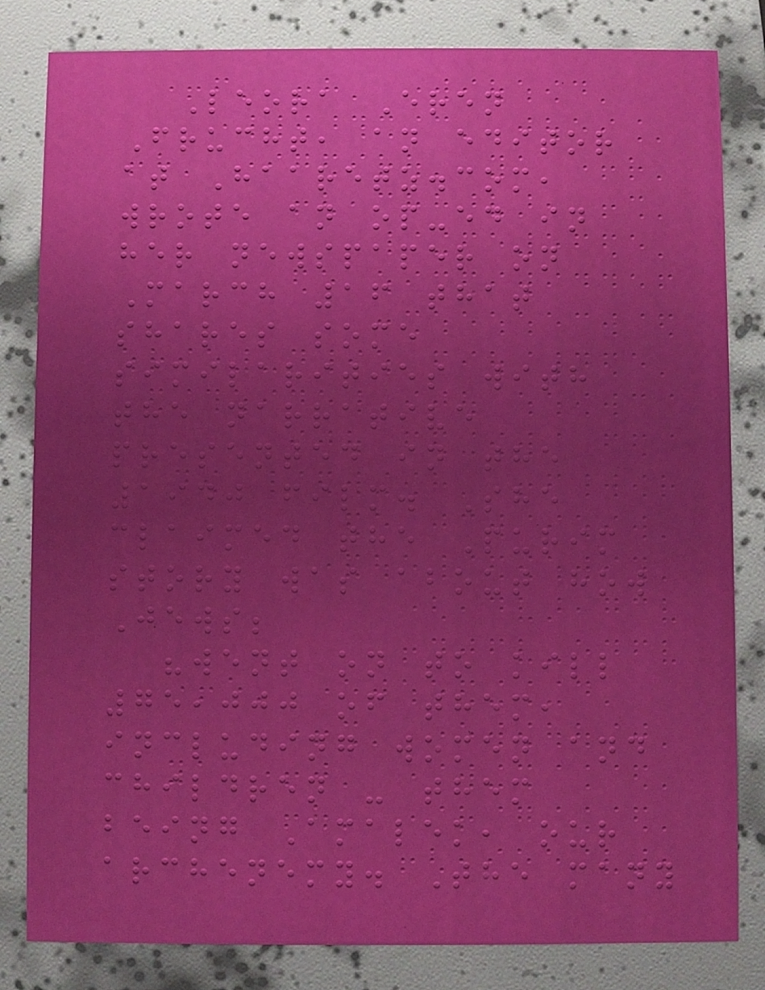Leora Eren
Frucht, an editor
at Haaretz.com,
wrote an op-ed in
her newspaper on
March 16 that
shares some
similarities with
the narrative
presented in the
1940 film. She
claimed the Purim
story was about how
Jews;
"went on to kill
75,000 of them,
including women and
children - them
being Amalek, our
archenemy. The many
